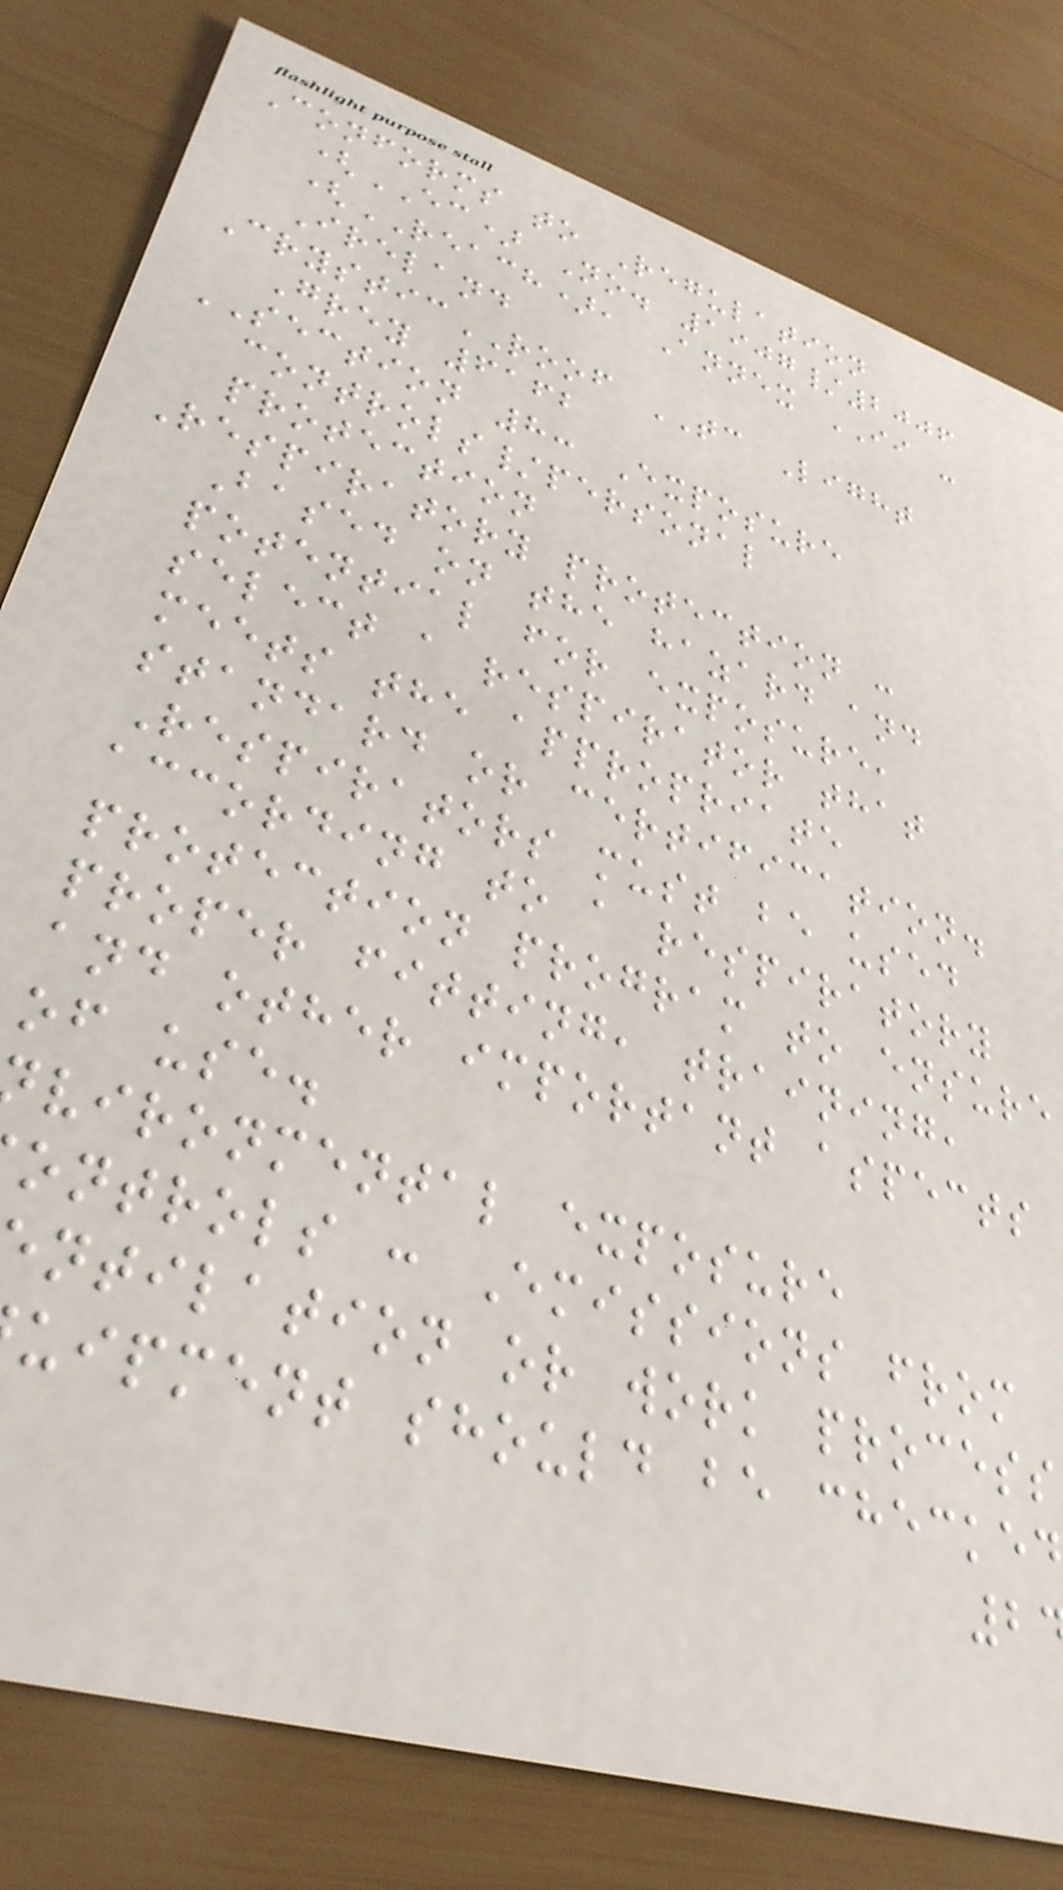Conforms to Regulation
(EC) No. 1907/2006
(REACH), Annex II -
Ireland
CrysticROOF TC Light
Grey 6162
SECTION 8: Exposure
controls/personal
protection
Respiratory protection :
Based on the hazard and
potential for exposure,
select a respirator that
meets the appropriate
standard or certification.
Respirators must be used
according to a respiratory
protection program to ensure
proper fitting, training,
and other important aspects
of use.
vironmental exposure
ontrols : Emissions from
ntilation or work process
uipment should be checked
